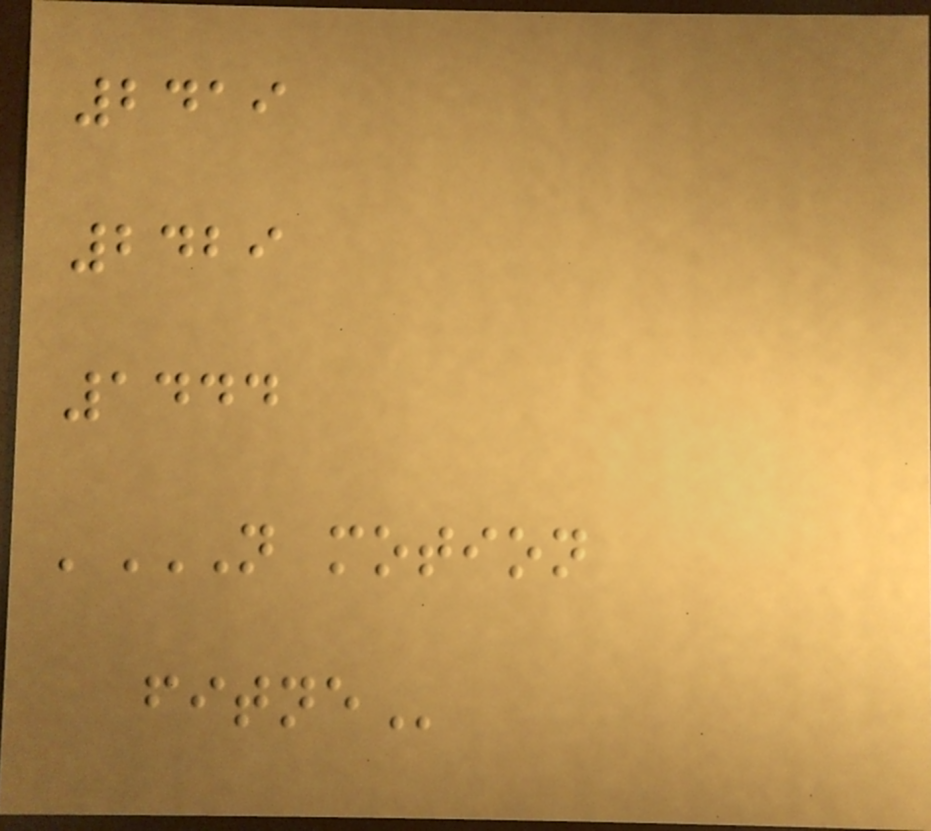2419
2429
1444
'N MOTION
FITNE
